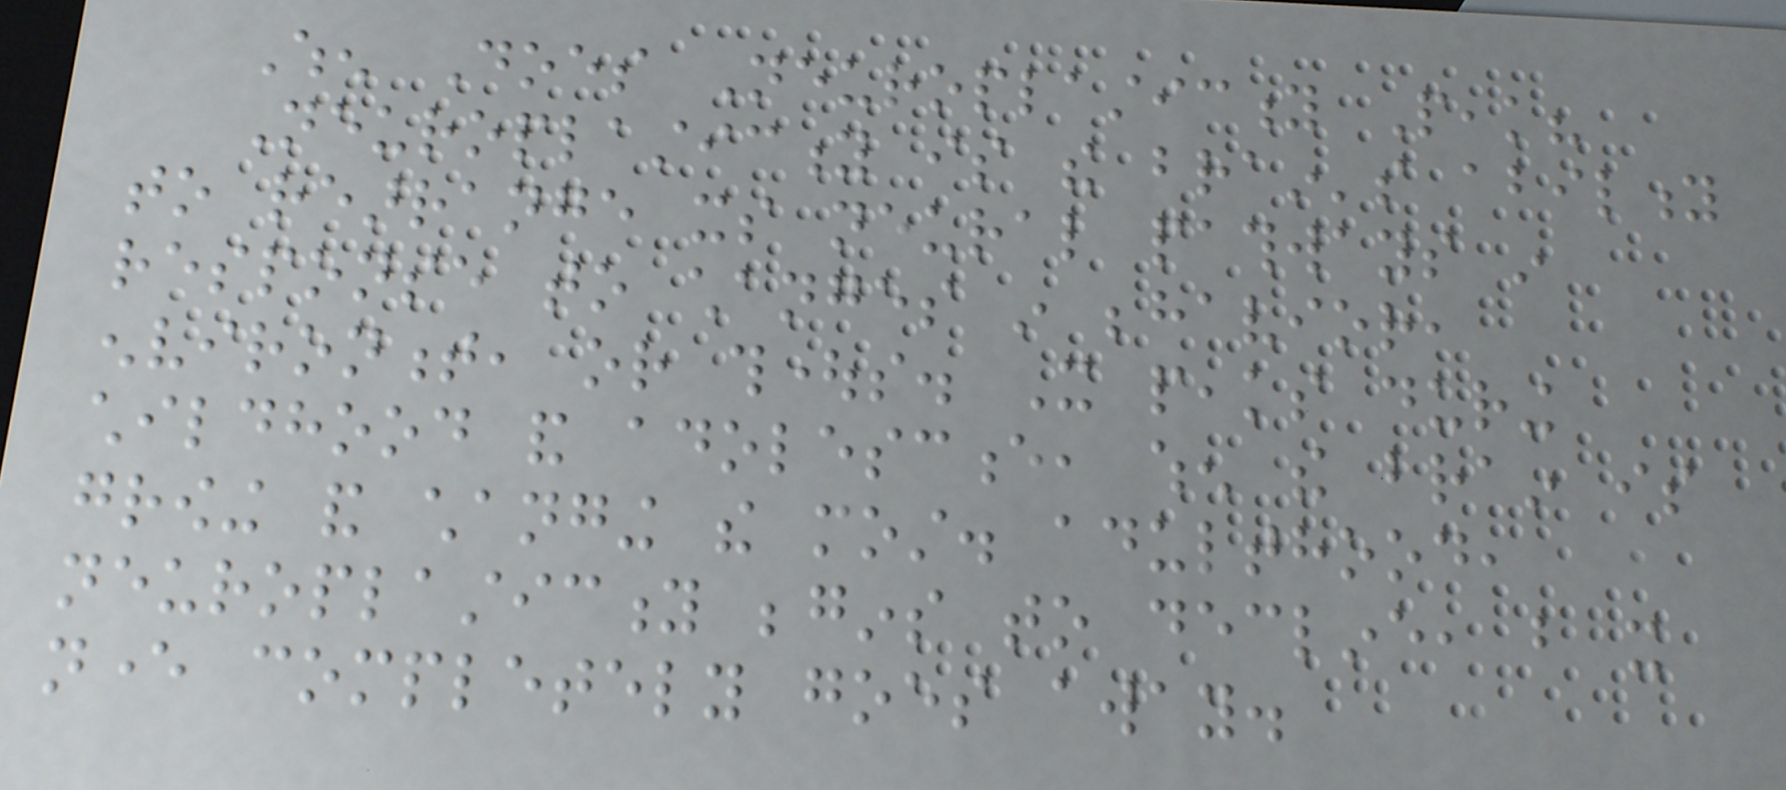When Does Neuroplasticity Peak?
Neuroplasticity is the brain's ability
to rearrange its neural pathways in
response to changes in behavior,
environment, or thoughts. It peaks during
childhood and adolescence, when the brain is
growing and changing the most. adulthood,
neuroplasticity begins to decline, but it
never completely goes away.
